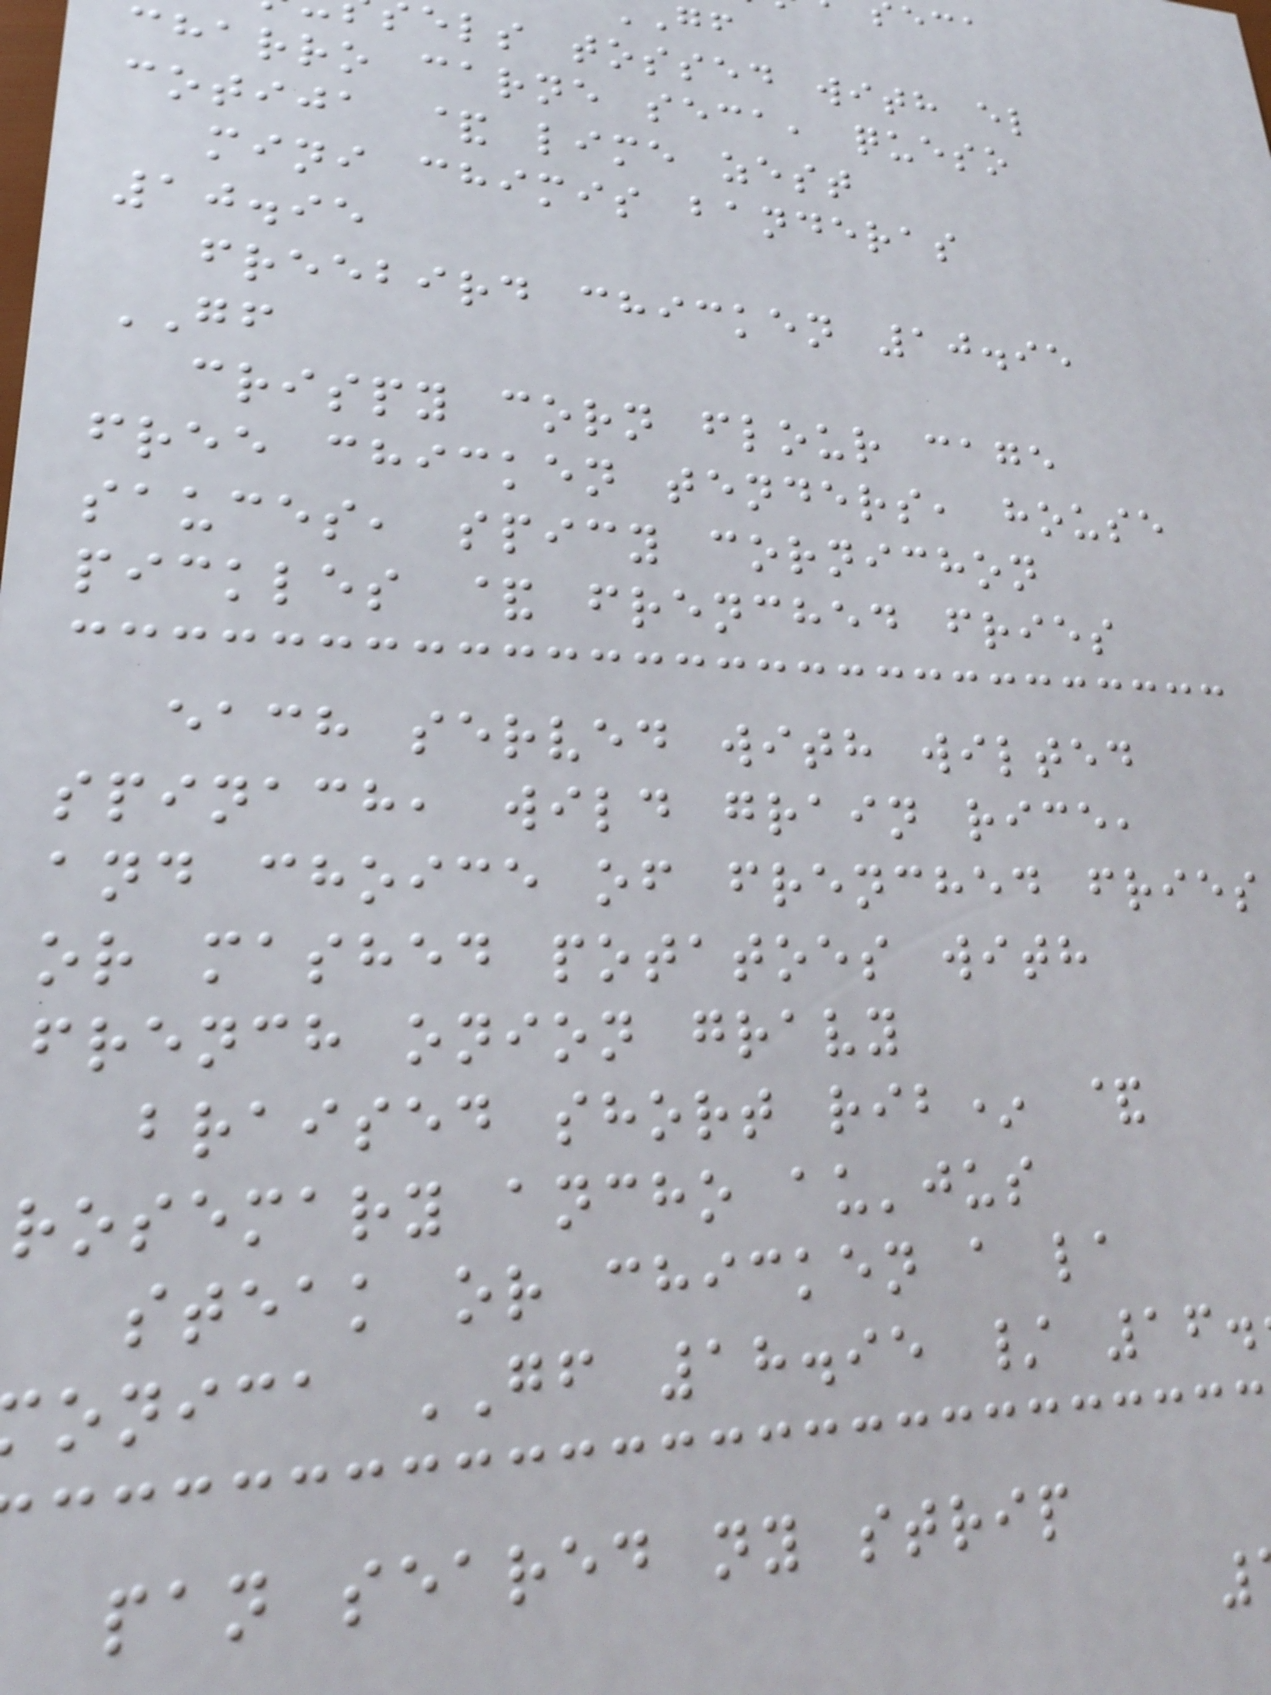els tossed with el
charro carne seca, queso
cotija & lime zest
mini chimis banderas
10.95
freebird chicken 10.95
GF
crispy corn flour cage
free chicken tenders, house
sauces, spicy cornichon
pickles & frenched fries
each served with wilted
spinach, wild grain rice,
and choice of frenched fries
or mashed potatoes with
french onion gravy
braised short rib* &
rosemary ancho au'jus
steak or chicken a la
onica GF 18.95 / 16.
pan seared ny strip
